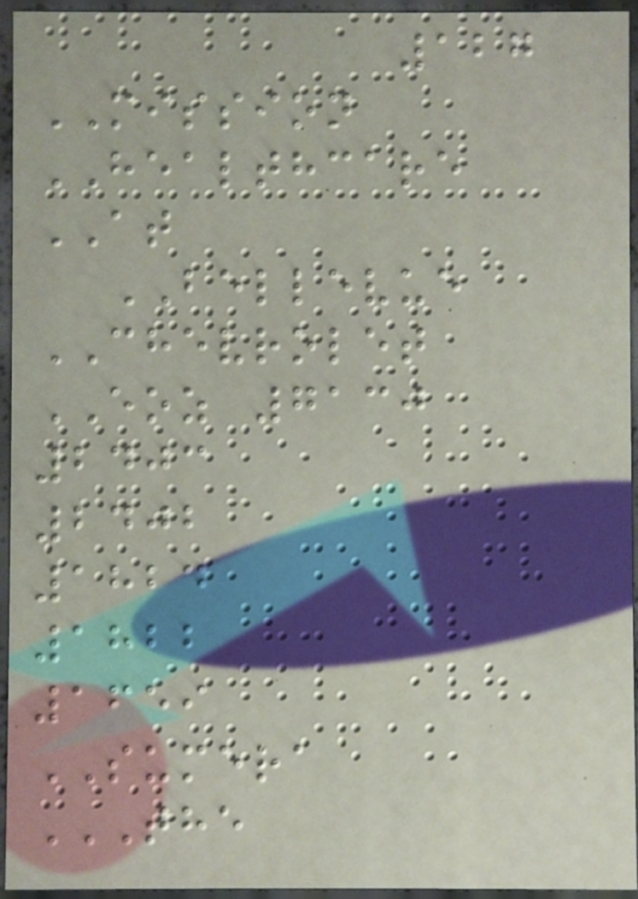127
MISSION
HEALTHCARE
AT
BELLEVUE
CHEVROLET
EOZ 7130
2403
2402
1824
1822
1659
SUMERA
THE
